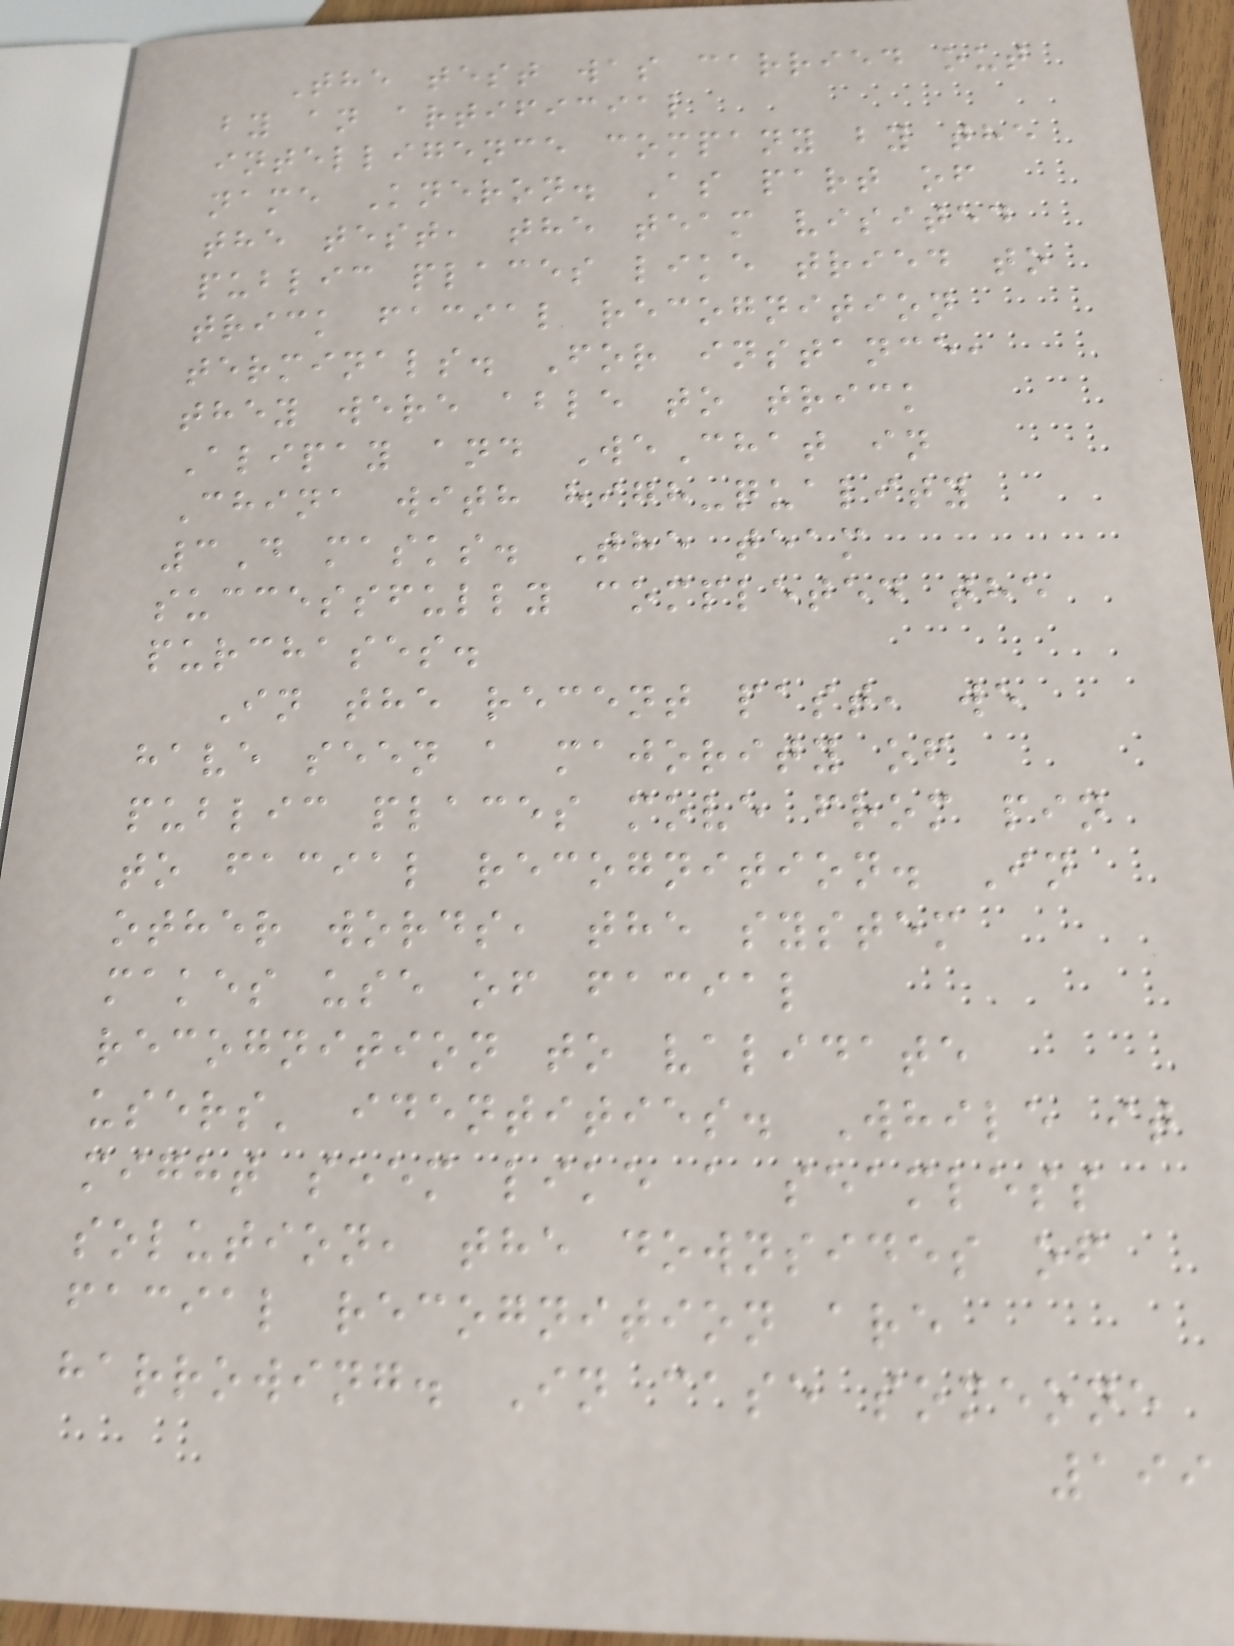The test was carried out
by an artificial
intelligence company by the
name Kneron. As part of
the test, the team visited
public places like tried to
trick facial recognition
terminals. For instance,
they were able to trick
Alipay and WeChat in
China with high-quality
3D masks. The team
successfully completed the
purchases.
In the recent past, we
have seen a majority of
public places move from pin
to facial recognition. In
other words, the system
makes use of facial
recognition to validate
users' identities. While it
might seem like a seamless
solution, the downsides of
facial recognition are
harrowing. In case someone
199
